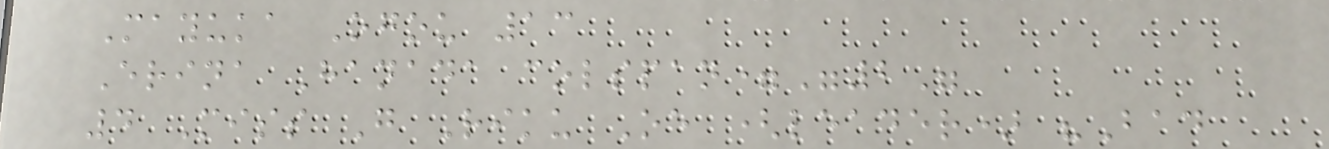Mayuka Ogou 13
Erina Hanada colspan="2"
4 Miss G Riku Oe (leader) "Bad
